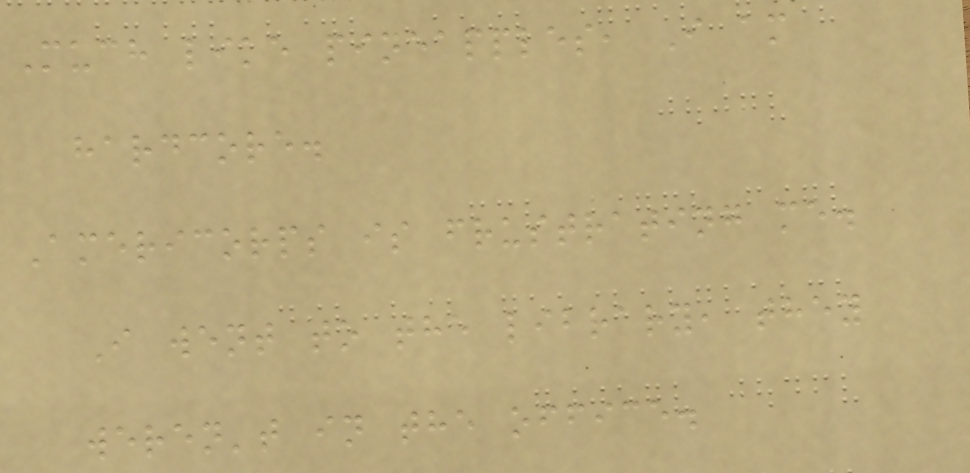Much like pineapples, I am
hardcore.
Americorps is frustrating me.
I went to the library, they
weren't in the office.
